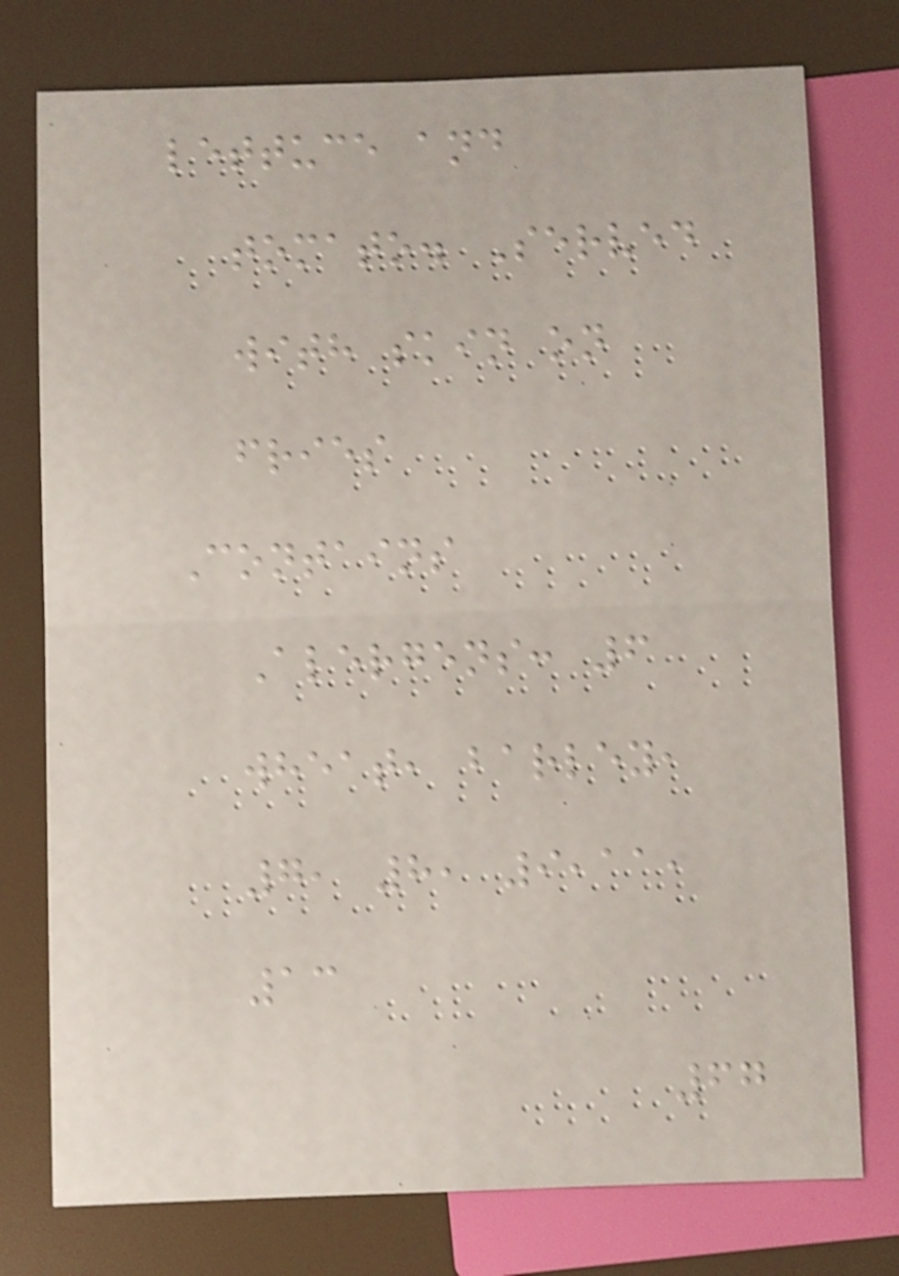lettuce and
tomato. Served
with skin on
fries
Contains
Alergens: 6
wheat, barley,
7, 8, 9,11,
13
67
